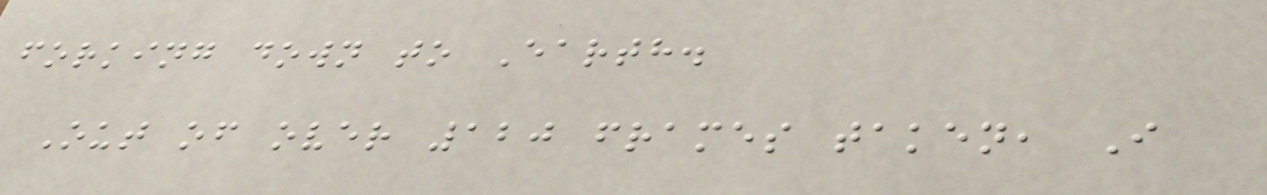forking down to Earth.
Out of over 120 frames taken, I
